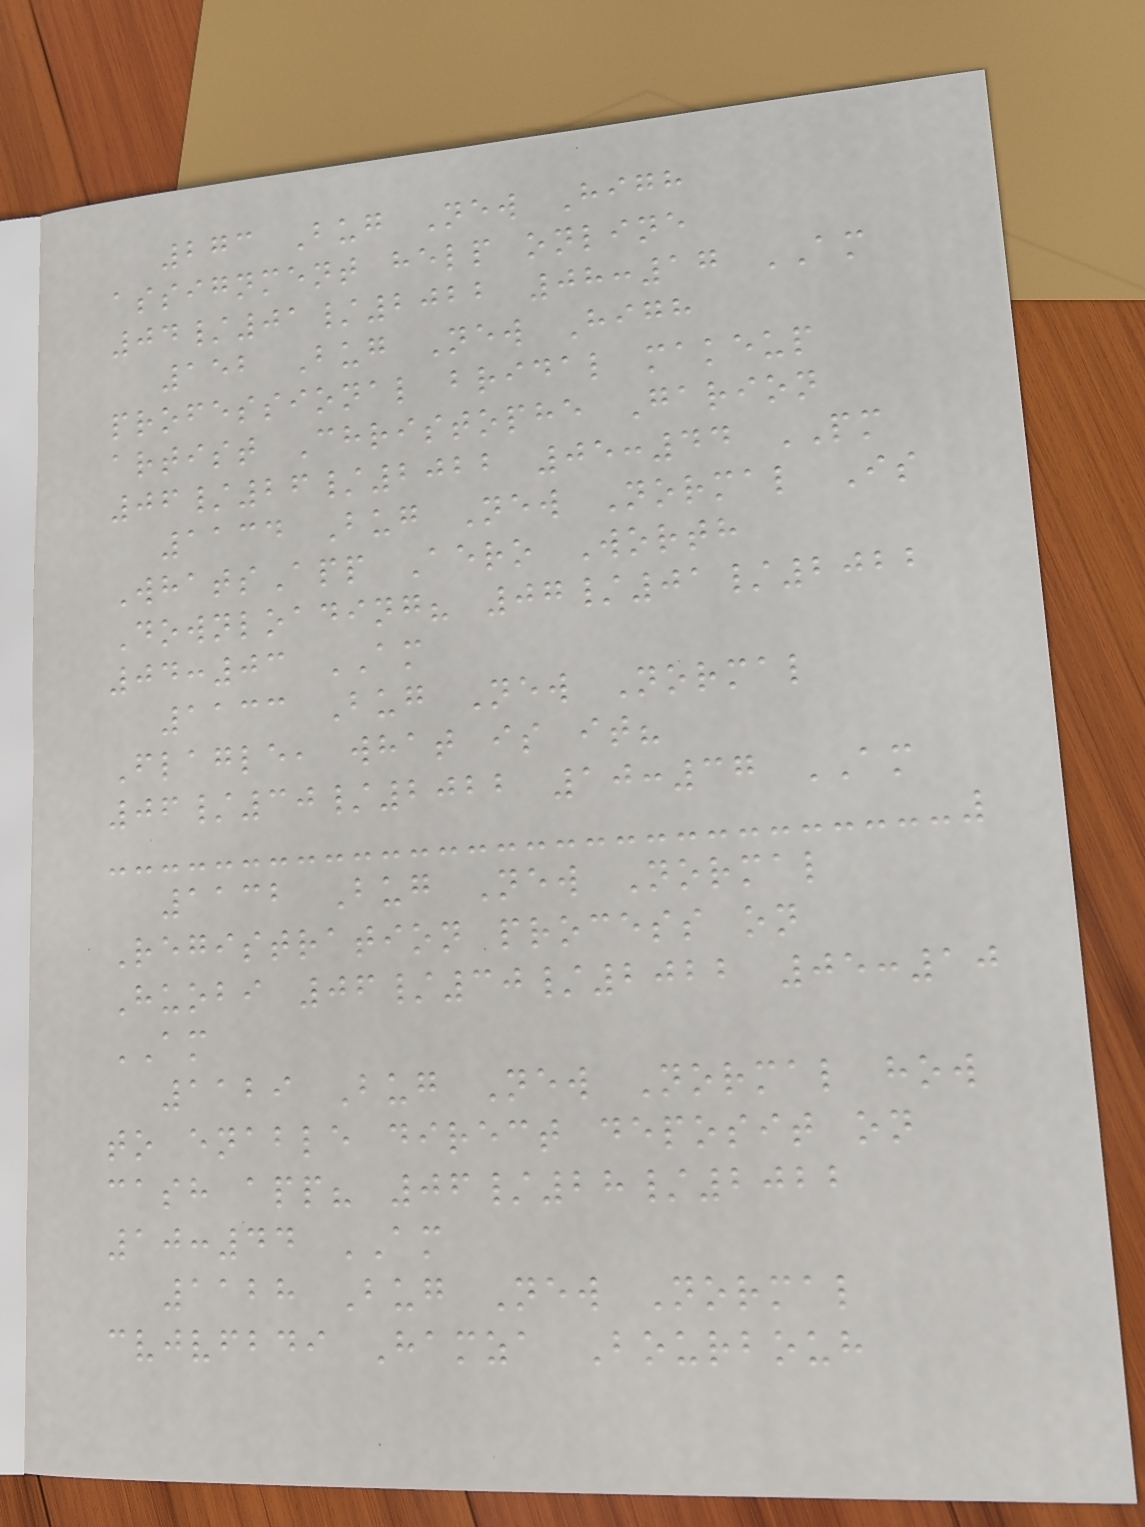273 Bug New High
assignment help online
04/01/2022 08:17 AM
152 Bug New High
professional bridal makeup
artist Christophe Garion
06/26/2022 05:44 PM
1134 Bug New Normal Is
WhatsApp Aero Worth
Downloading? 07/01/2022
04:03 AM
1133 Bug New Normal
Flagle, what is it?
06/30/2022 10:37 AM
1132 Bug New Normal
Registration process on
Huobi 06/30/2022 05:10
AM
1129 Bug New Normal how
to enable direct deposit on
cash app? 06/28/2022
10:44 AM
1128 Bug New Normal
cvjvfbdi Hamza Bourbouh
